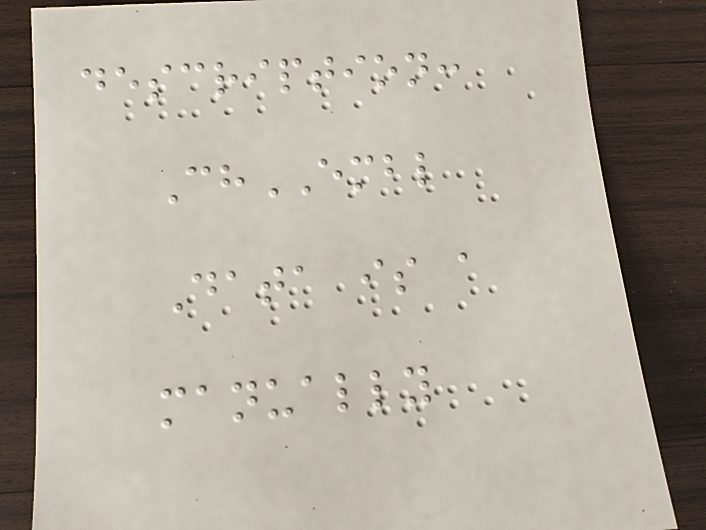description:
ChEMBL
Data is a
manually
